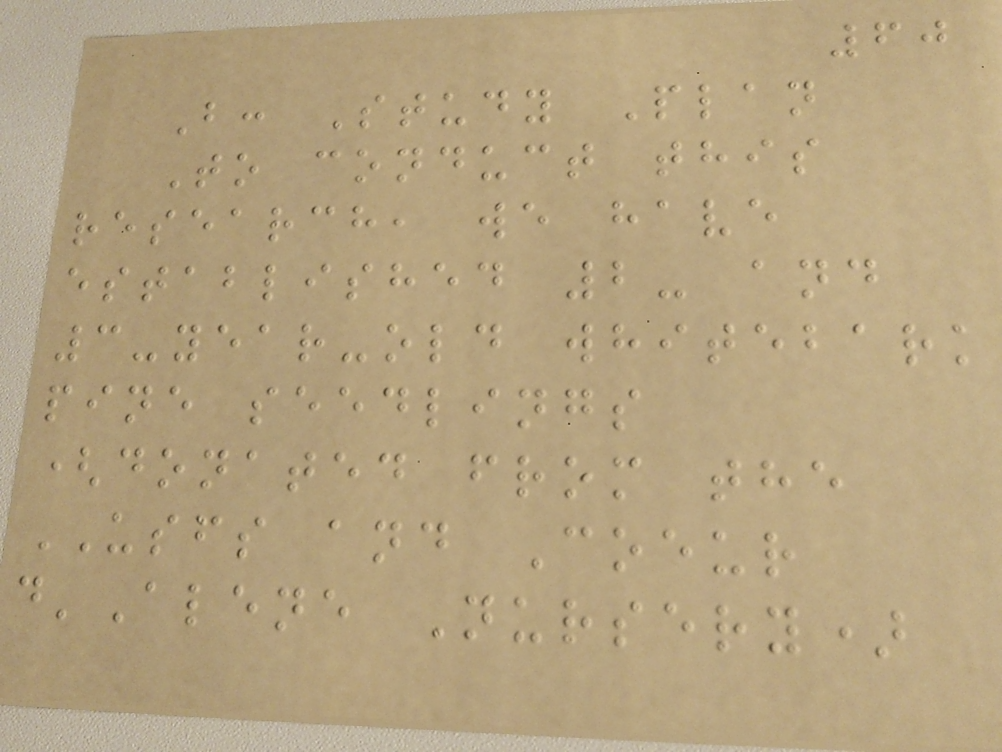60
B: Study Plan
To conduct this
research, we have
established 2- and
3-year-old whitebark
pine seedlings
(donated from the
USFS and Coeur
d'Alene Nursery)
